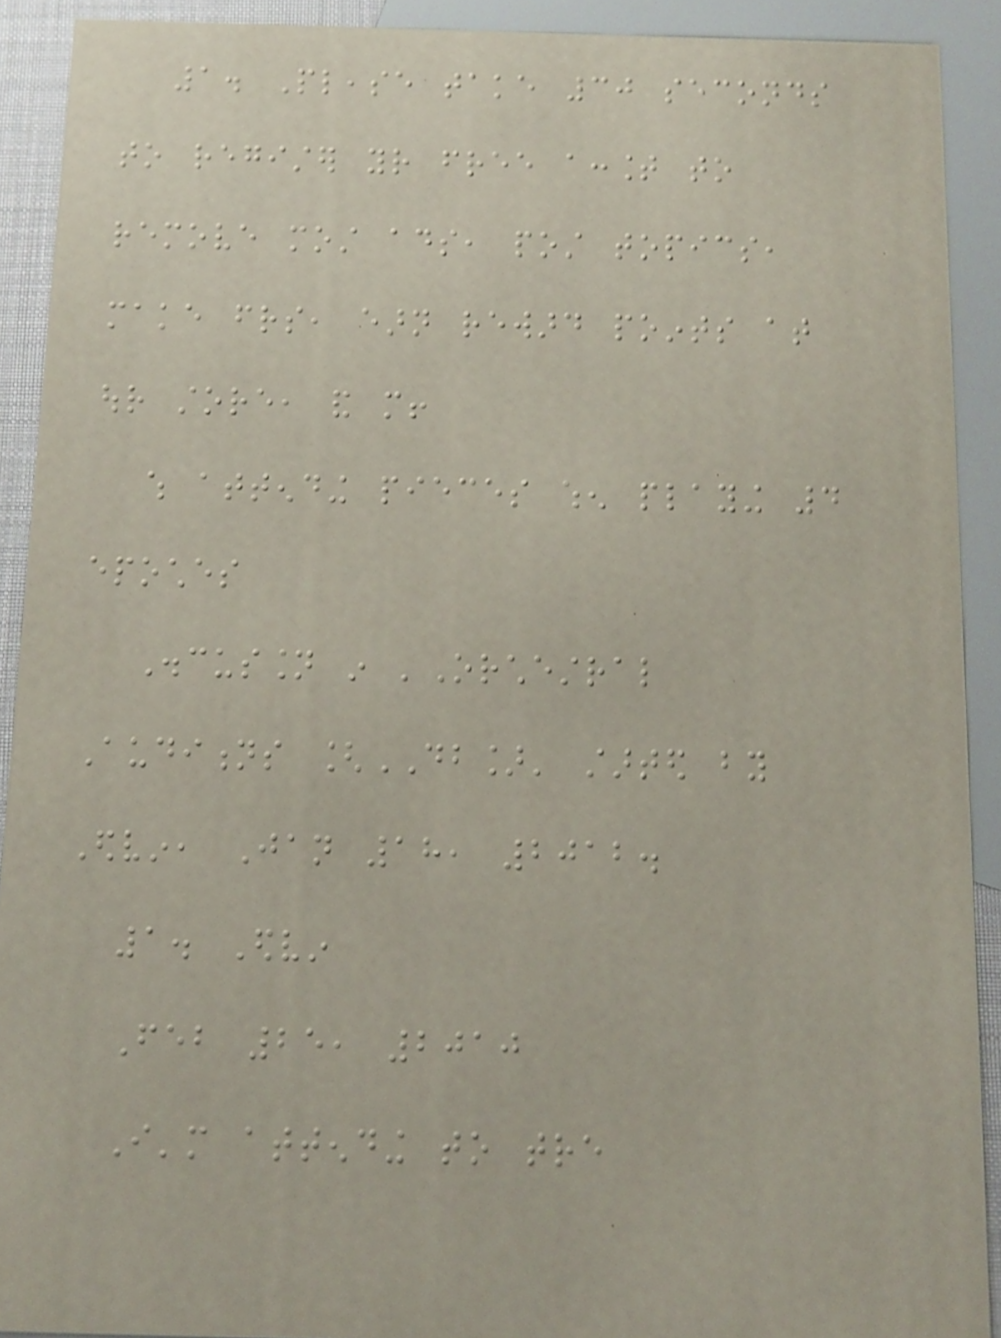1. Please take 30 seconds
to register your free account to
remove most ads, post topics,
make friends, earn reward points at
our store, and more!
which attending pieces when playing 4
epoches
Discussion in 'Orchestral
Auditions [DB]' started by
Edvin, Jan 18, 2012.
1. Edvin
Feb 25, 2010
I'm attending to tre
